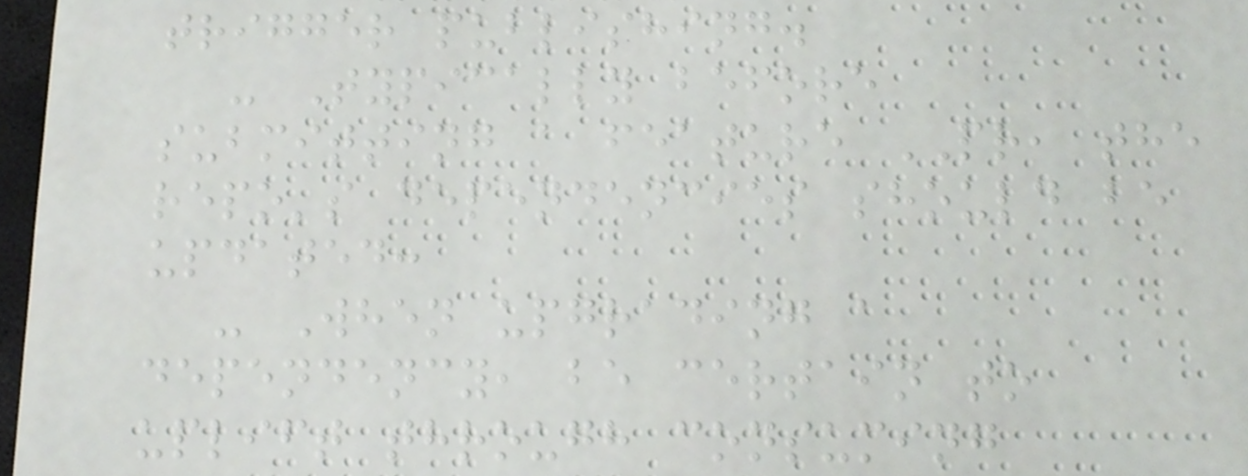trigger publishing.
- Typically before
submitting a feature PR, the
repo's dependencies should be
updated:
- When upgrading a
dependency, be certain to
uplift through consuming
